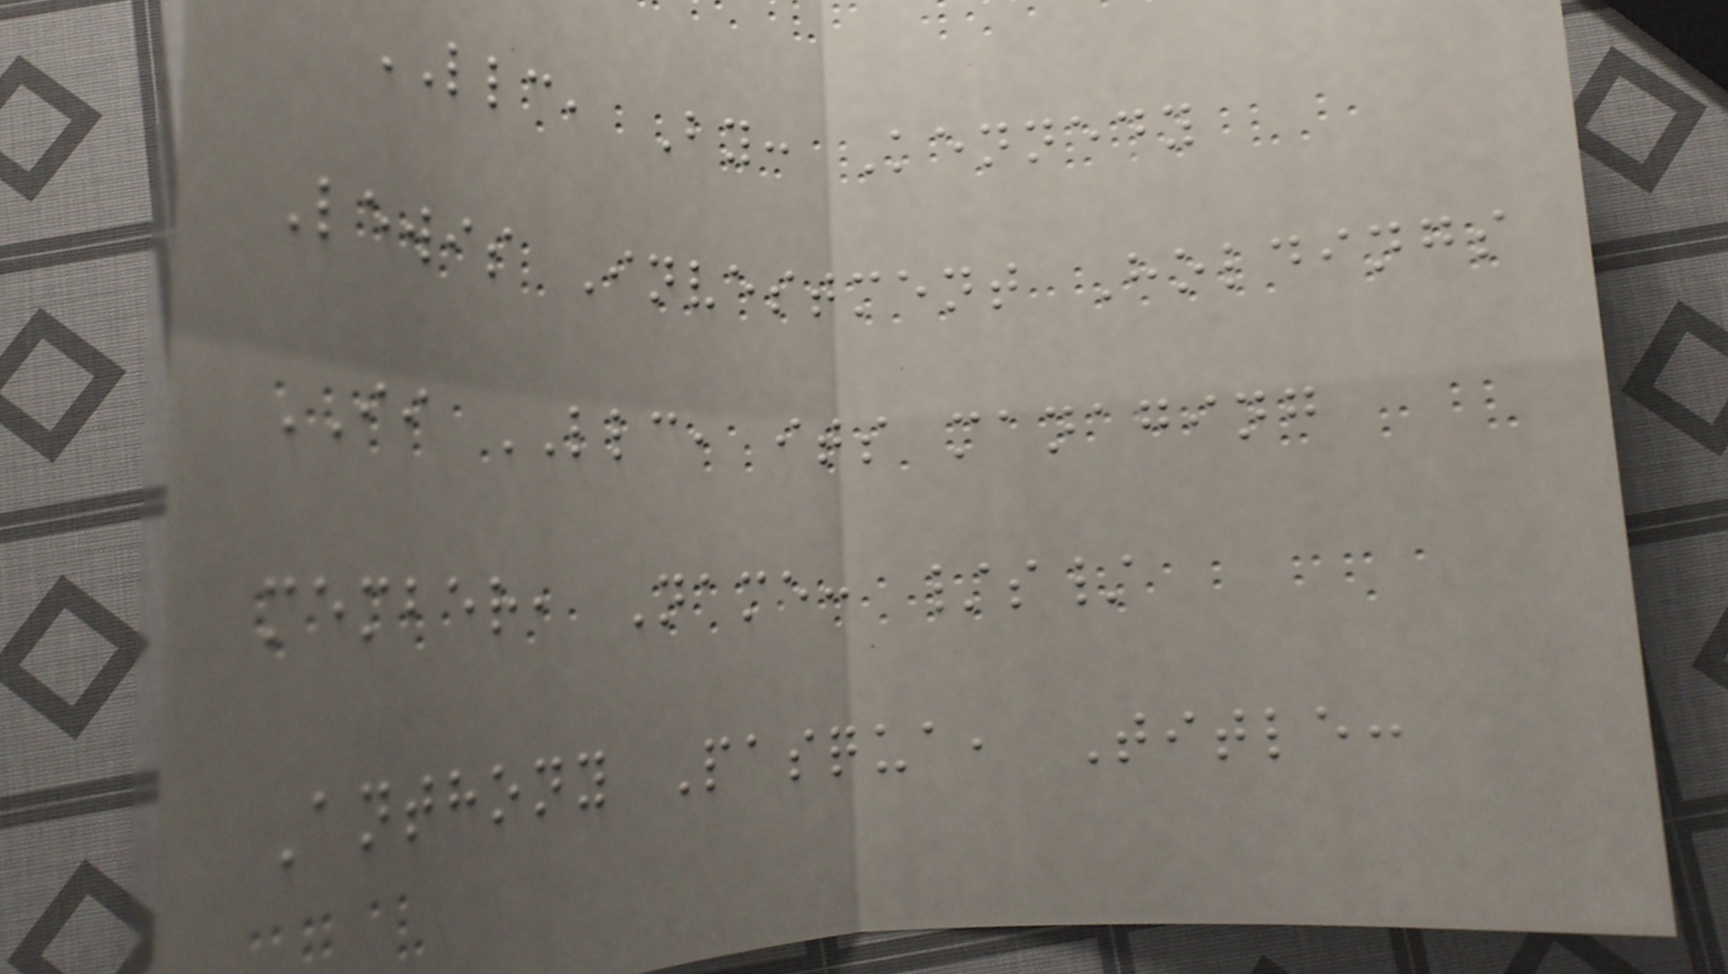LLC, By: Kennedy
Lewis Investment Holdings
II LLC, its managing
member, Name: /s/
Anthony Pasqua, Title:
